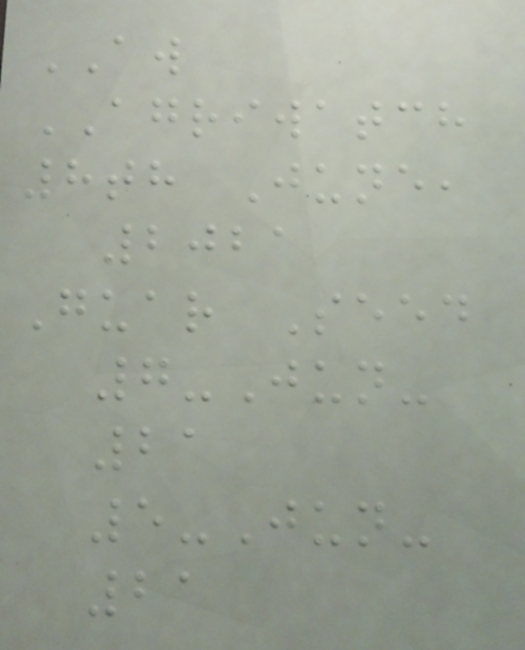AW
AGRIWATCH
8th June,
2021
Guar Seed
7-Jun-
21
5-Jun-
21
